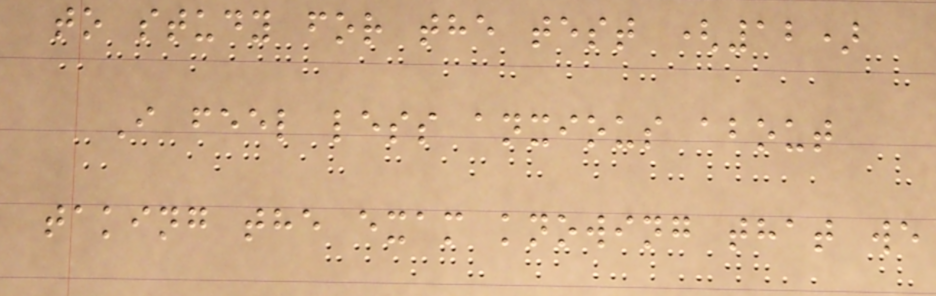to study for the test (12)
I feel less anxious about
taking the exam knowing that we
